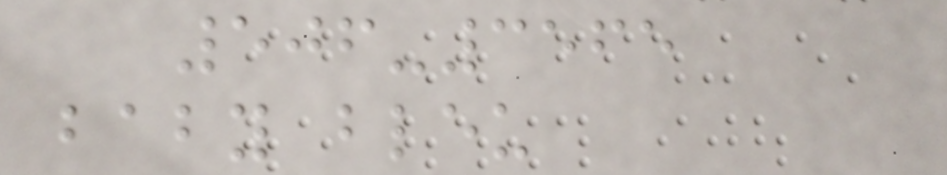506-3565
baby bleu
